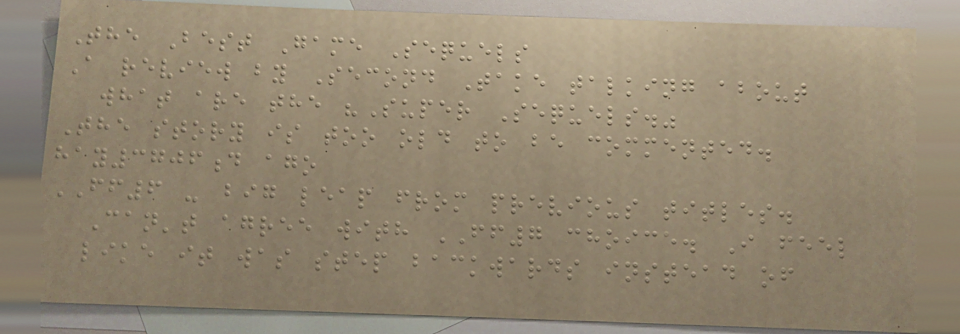The Best Game Sequels
A review by Second Take talking about
what are the "Super Sequels."
The story is too old to be commented.
hay3706d ago
FF6 - big leap from previous titles.
Can't agree with FF7 choice. I feel
like it was step backwards instead of
